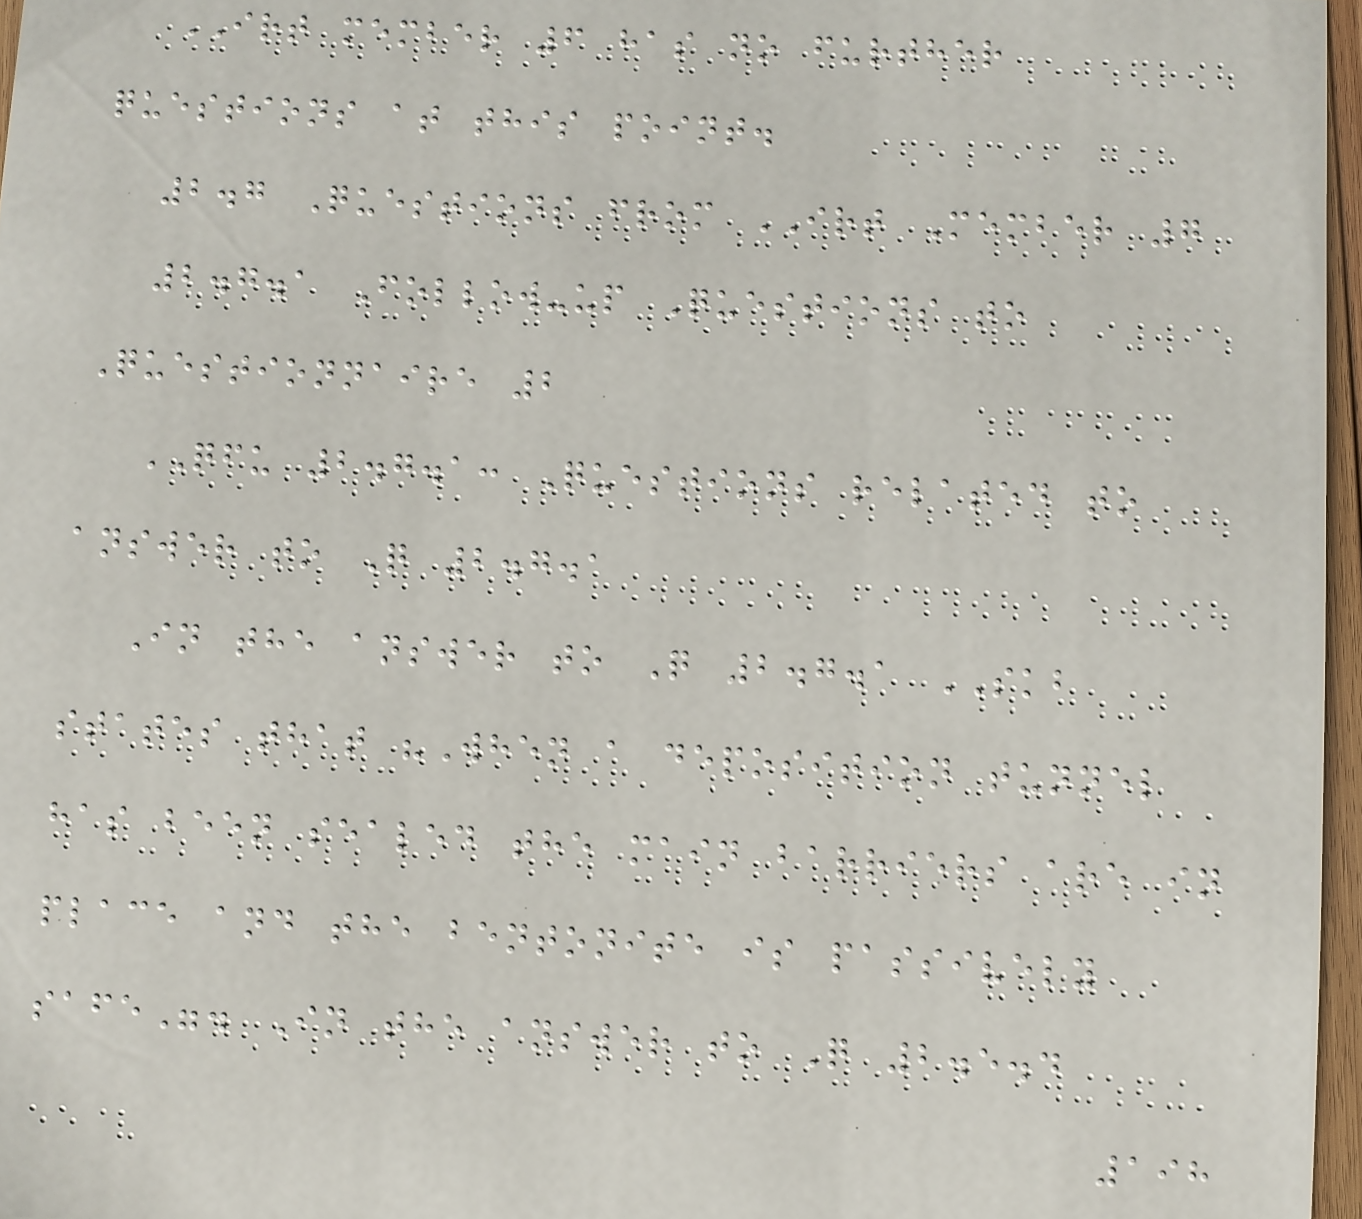IRT member 6 has no further
questions at this point.
2.7 Questions from IRT Member 7
2.7.1 Follow-up Questions to
Questionnaire 2
QFU 2.7.1: Questions related to
answer to Q 2.7.1
In the answer to Q 2.7.1 SKB
states that "When a deposition tunnel
has been sealed the main barriers are in
place and the bentonite is passively
safe". In the answer to Q 2.5.4
198
